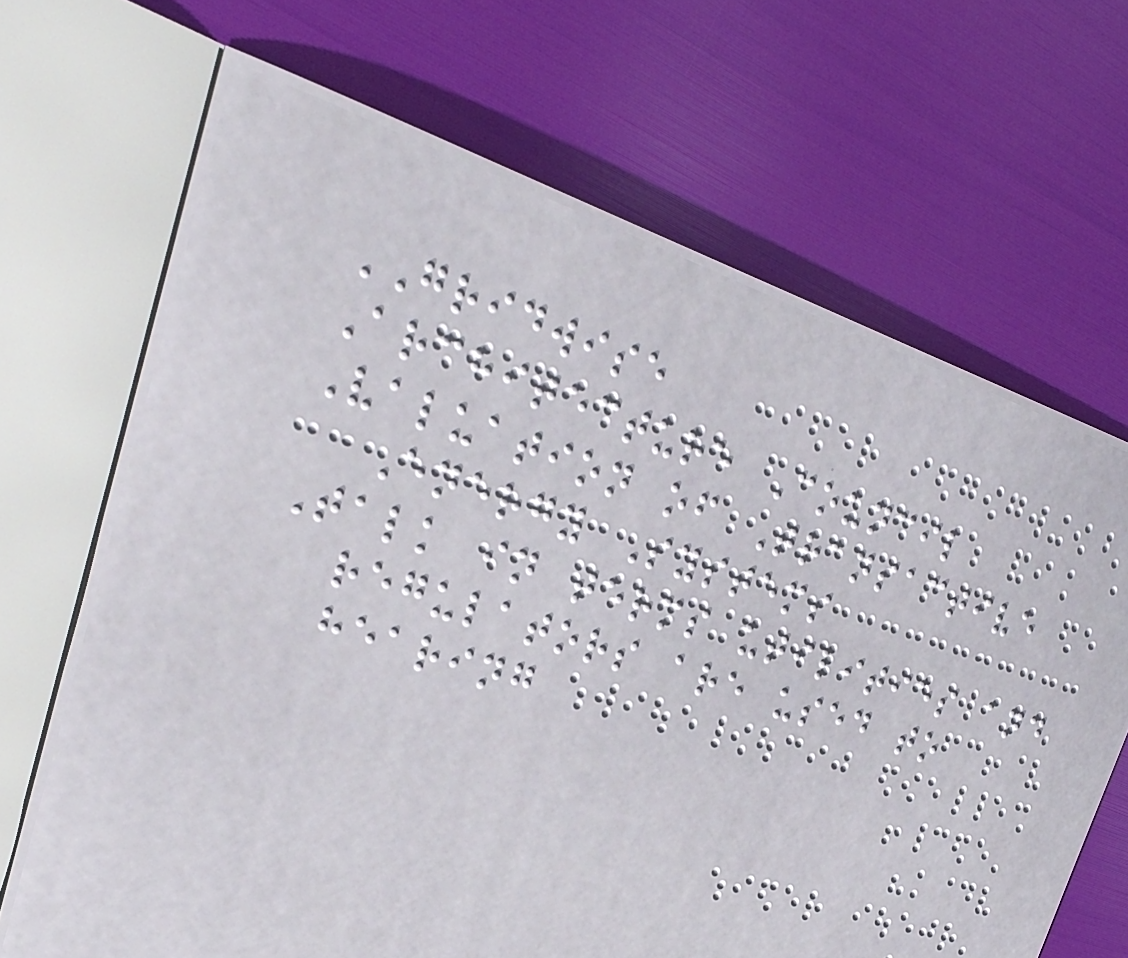GRIDWISE
Architecture Council
Valuation of Transactive
Energy Systems
Talk in terms utilities and
regulators are used to
hearing
